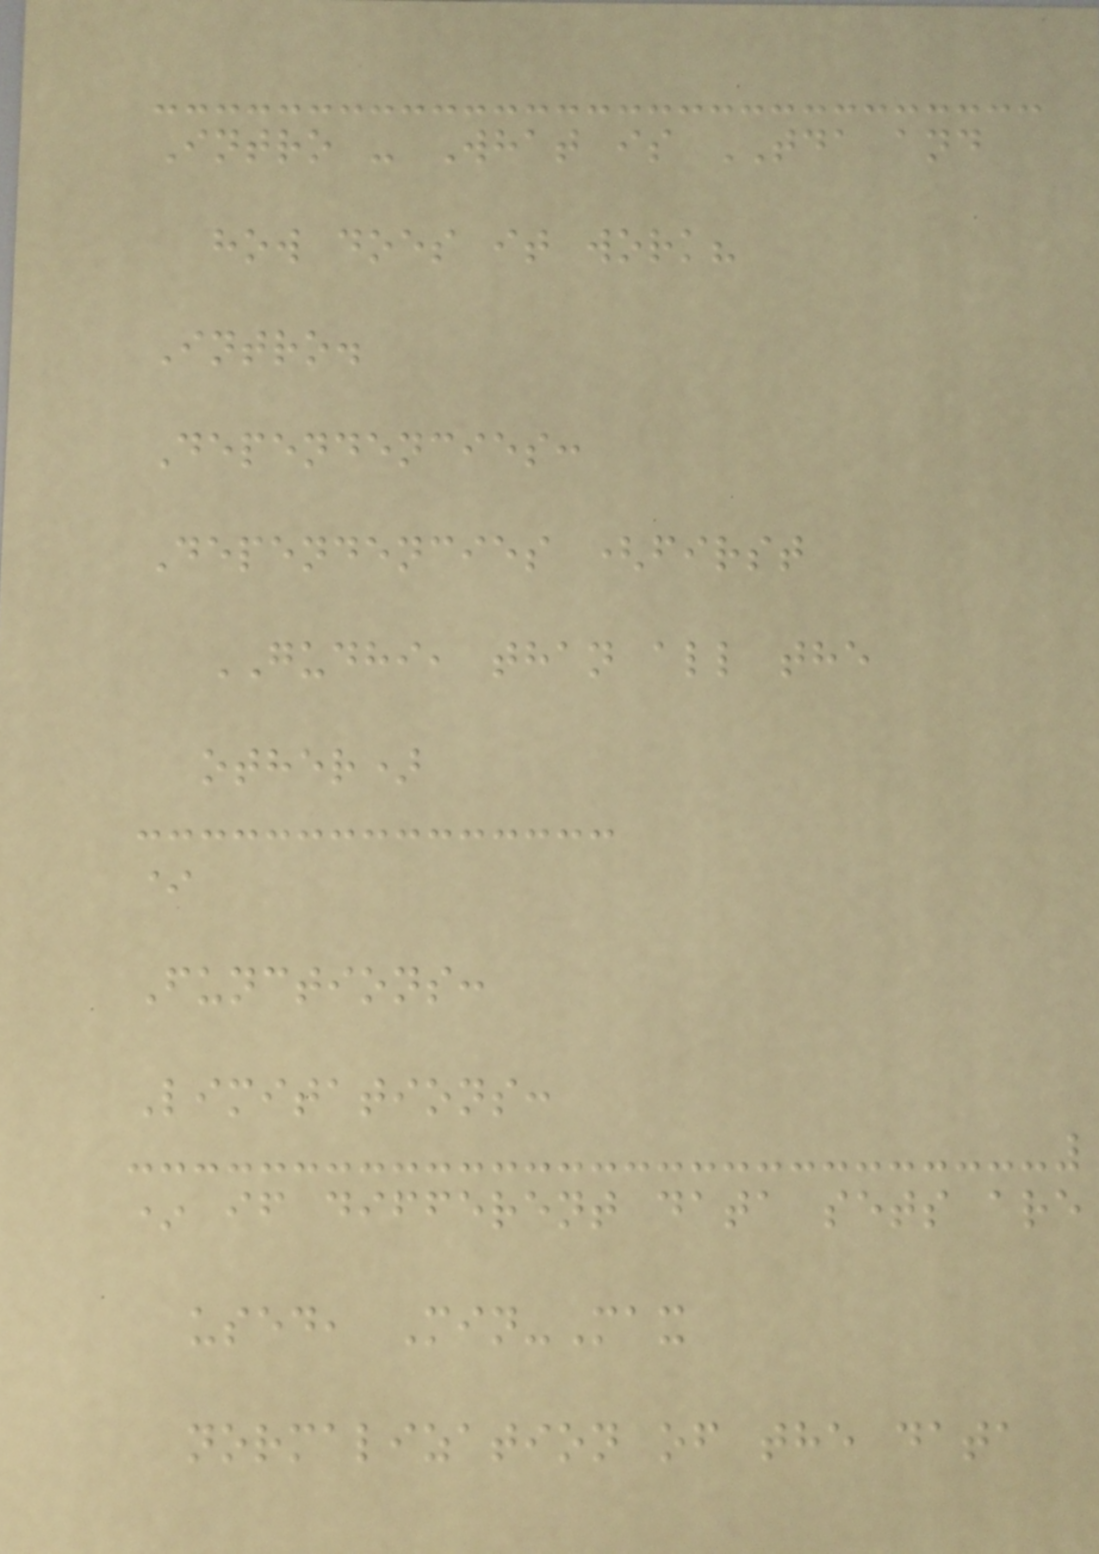Intro - What is TDA and
how does it work?
Intro.
Dependencies:
Dependencies (first
GUDHI, than all the
other)
*
Functions:
Limitations:
* if different data sets are
used, Min-Max
normalization of the data
